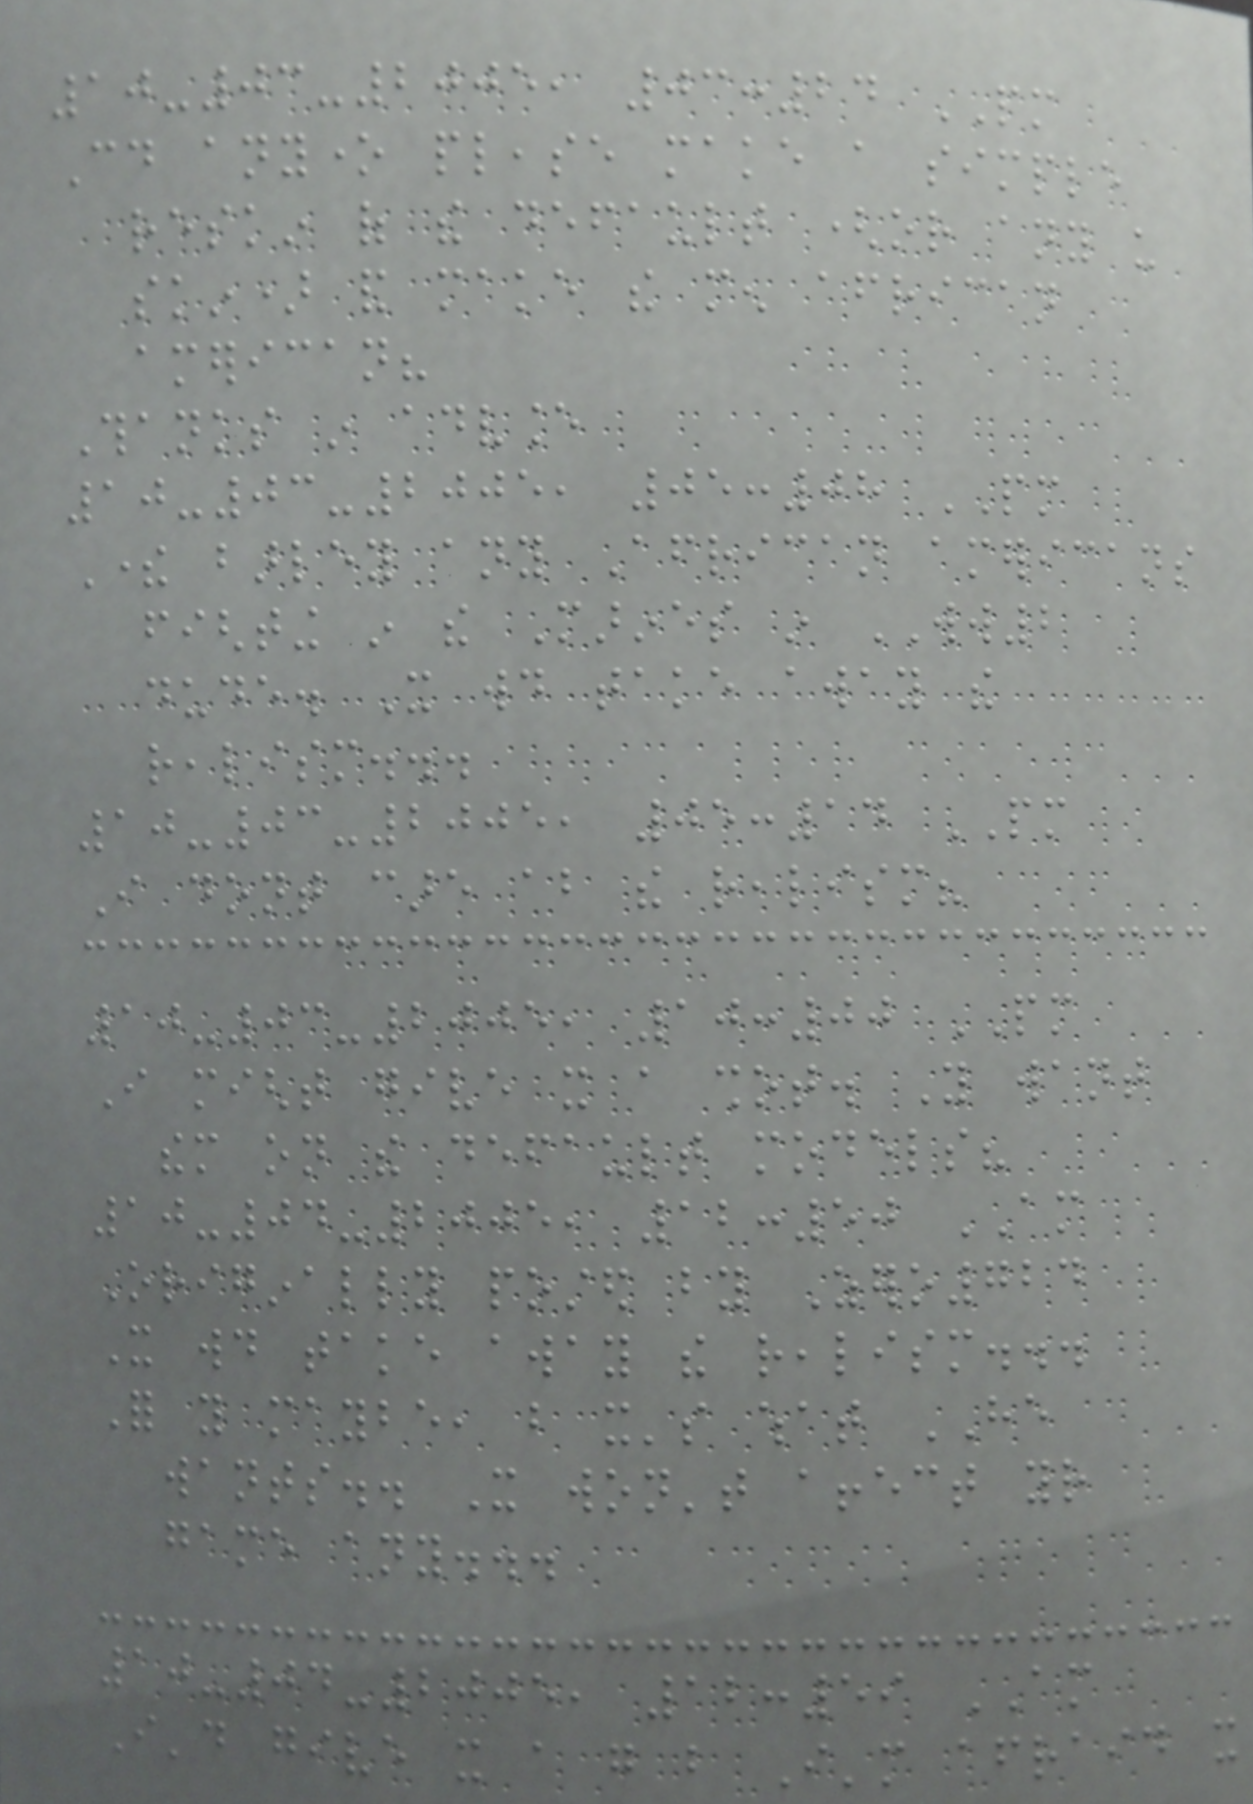10-03-2005, 03:24 PM
Could anyone please make a simple
reskin of the default (or any us
skin) and make the men african
american?
Thanks in advance
10-03-2005, 05:08 PM
There barley any African americans
fighting in the Marines in WW2
dude. It would take away the
realism...
10-03-2005, 05:14 PM
I dont care about the realism?
10-03-2005, 10:00 PM
I might give it a shot. You want
them on the default models?
10-04-2005, 12:50 AM
Originally posted by Zero724
It would take away the realism...
For you maybe, but it's what HE
wants.. It won't affect your
game any...
10-04-2005, 12:59 AM
I'd give it a go but I'm afraid it
